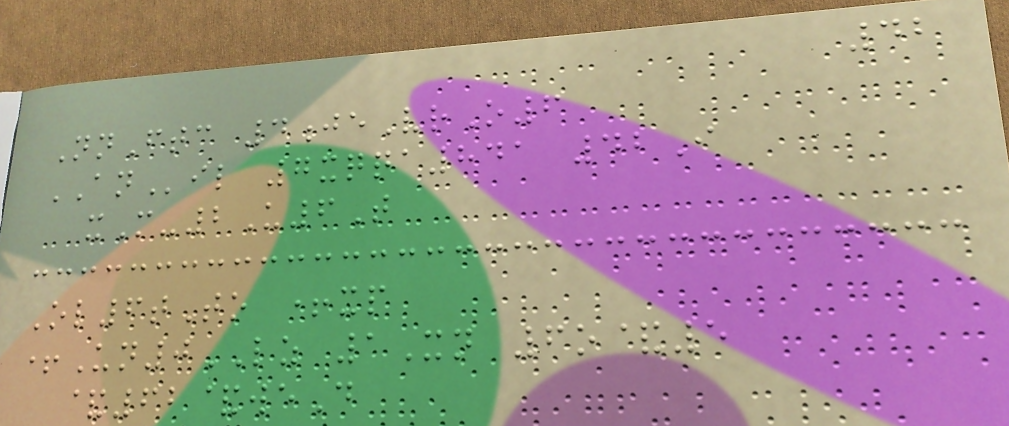42
NnFtc 4jeVrO6
ANil 7xqqa841 42I
xM-2U6T
Ol6tTo +xp
+Un0LZ 1Xn 6o&5
&62&weD
